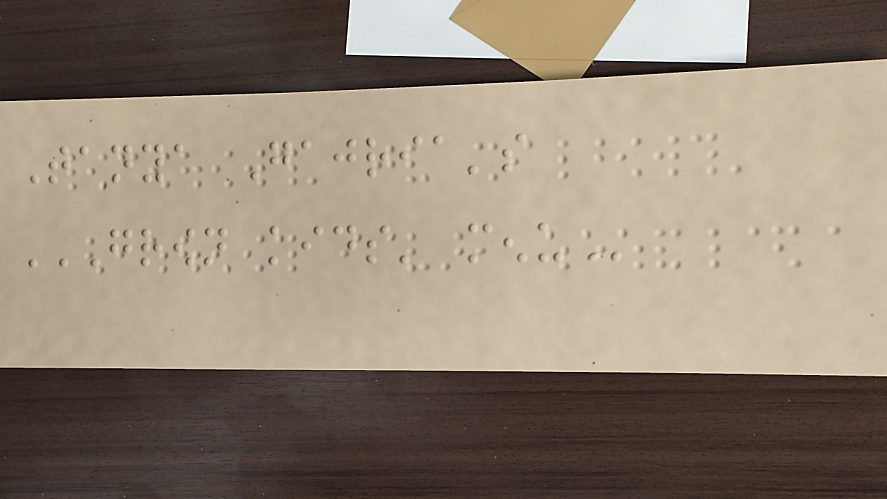Tanya Gajria's
GROWN KIDS' MENU
